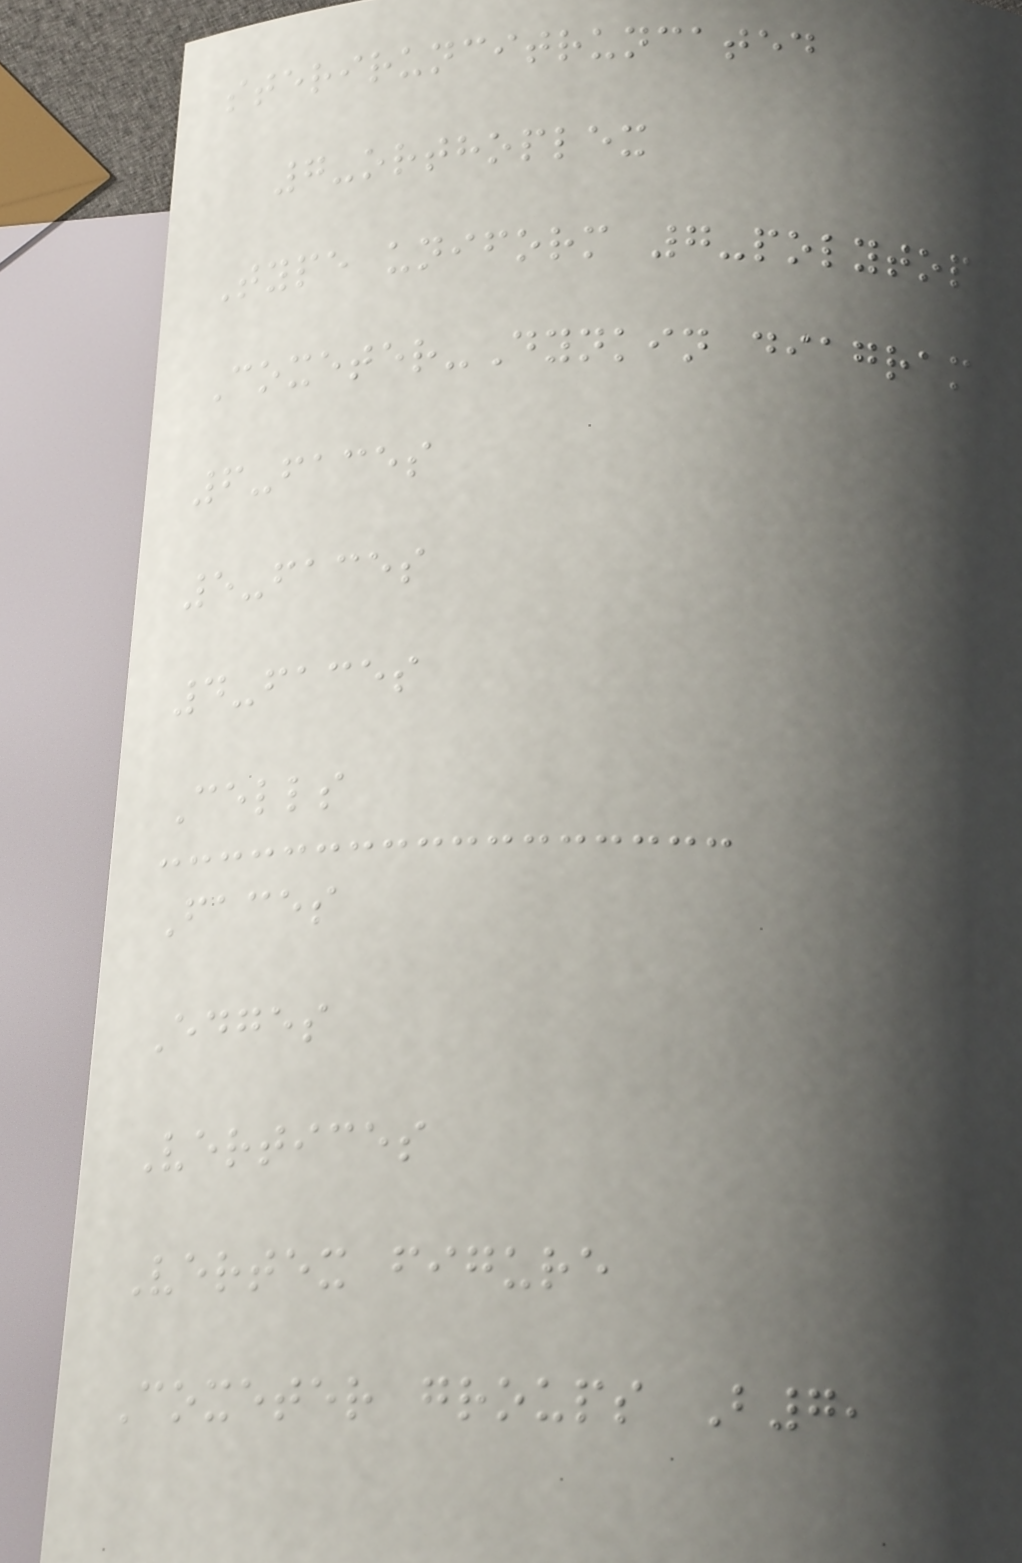steriruncitruncated
7-orthoplex
Type uniform 7-polytope
Coxeter-Dynkin diagrams
6-faces
5-faces
4-faces
Cells
Faces
Edges
Vertices
Vertex figure
Coxeter groups B7,
